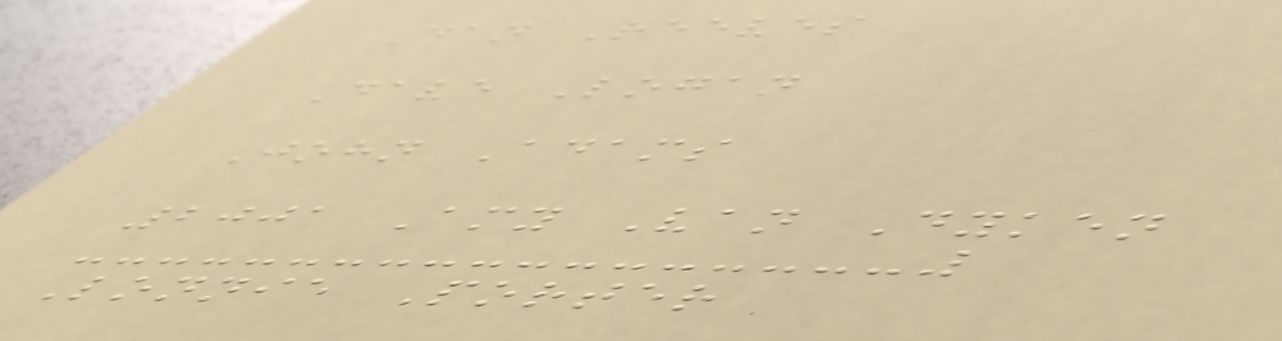Dan Reeves
Dave Logan
John Adams
2001 Amy Van Dyken
Lonnie Porter
